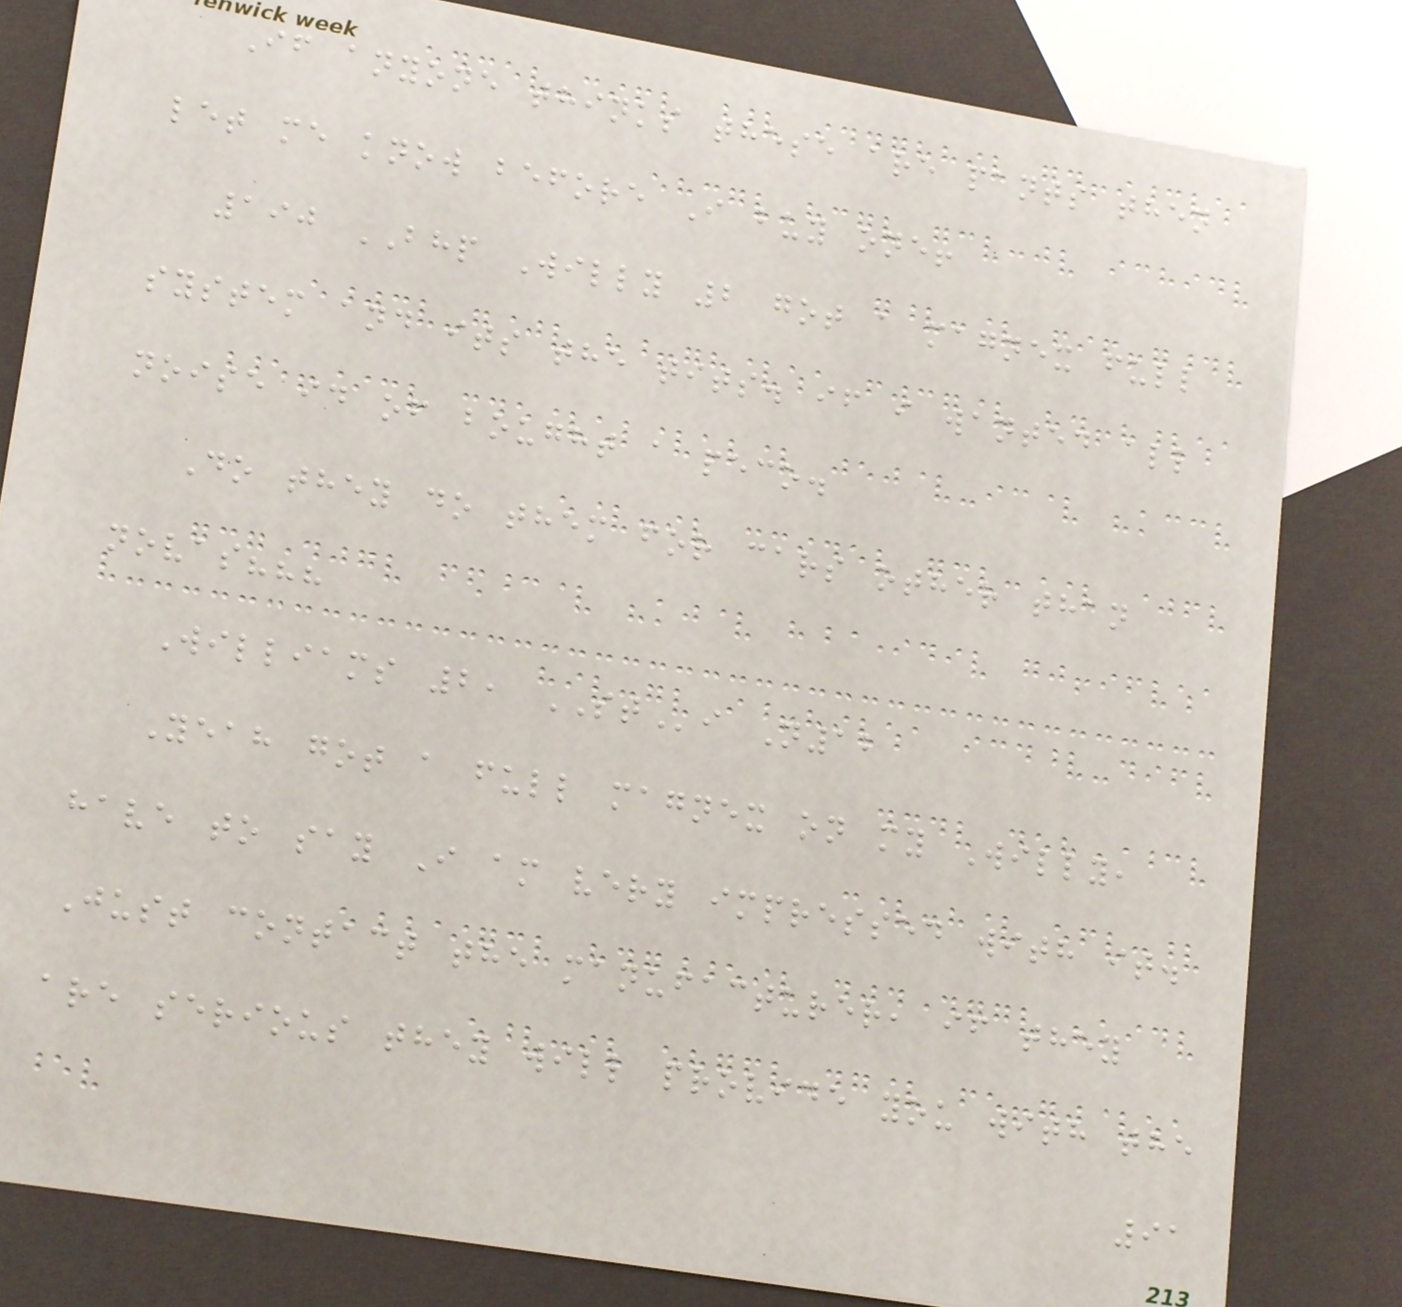If anyone thinks these are pants then
let me know before I buy one!
190 BHP Willy 2 got a magnex full
system and its the tits. if i wanted all
noise id of bought a peco.
Do they do them for cars other than
novas???
Williams 2, STi N12
Yeah got a full magnex on my Willy,
have to say I am very impressed with it.
Just contact the manufacturer, if they
are serious they will provide you with the
91
